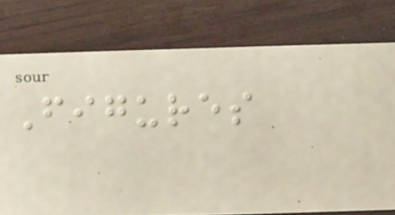Figures
